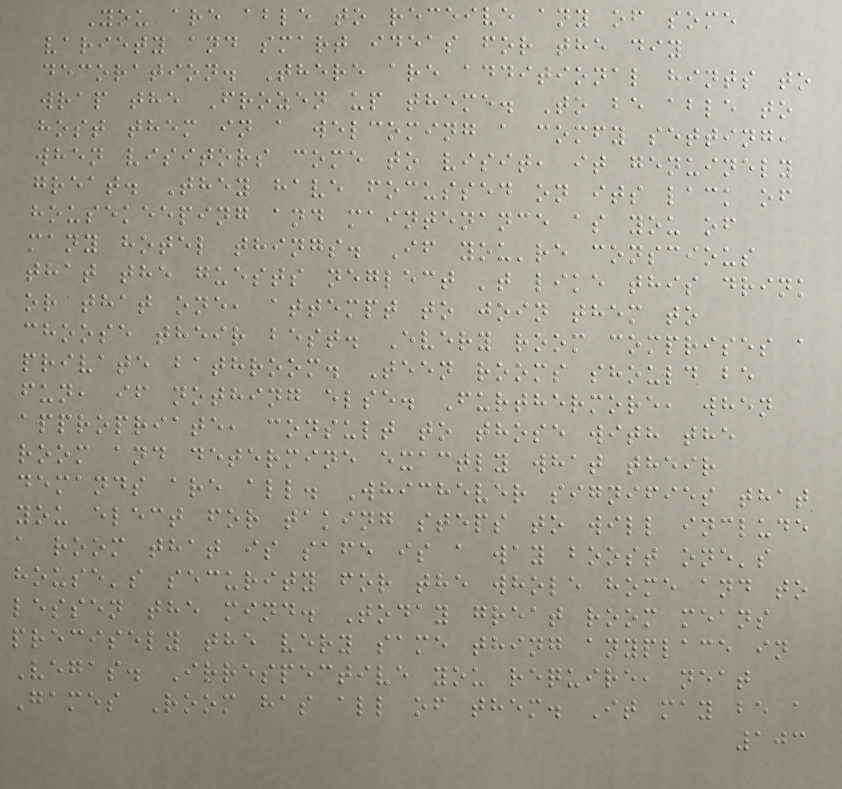You are able to receive any of some
variety and smart ideas for the diy
decoration. There are additional hints to
wrap the Frozen up theme. To be able to
host them in a welcoming a comfy setting,
when visitors come to visit, it genuinely
great. They have focussed on its lack of
housekeeping and maintenance as you of
many hotel things. If you're conscious
that the guests neglect 't like this drink
or that one, attempt to join them to
choose their best. Every room comprises a
private bathroom. Teen rooms should be
fun, if nothing else. Furthermore, when
appropriate, consult to those with the
room and determine exactly what their
demands are all. Whichever signifies that
you elect for taking steps to will include
a room that is safe is a way boost one's
house's security for the whole home and to
lessen the mind. Today great room means
precisely the very same thing anyplace in
Vegas. Irrespective you require, neat
Games Room has all of them. It may be a
103
